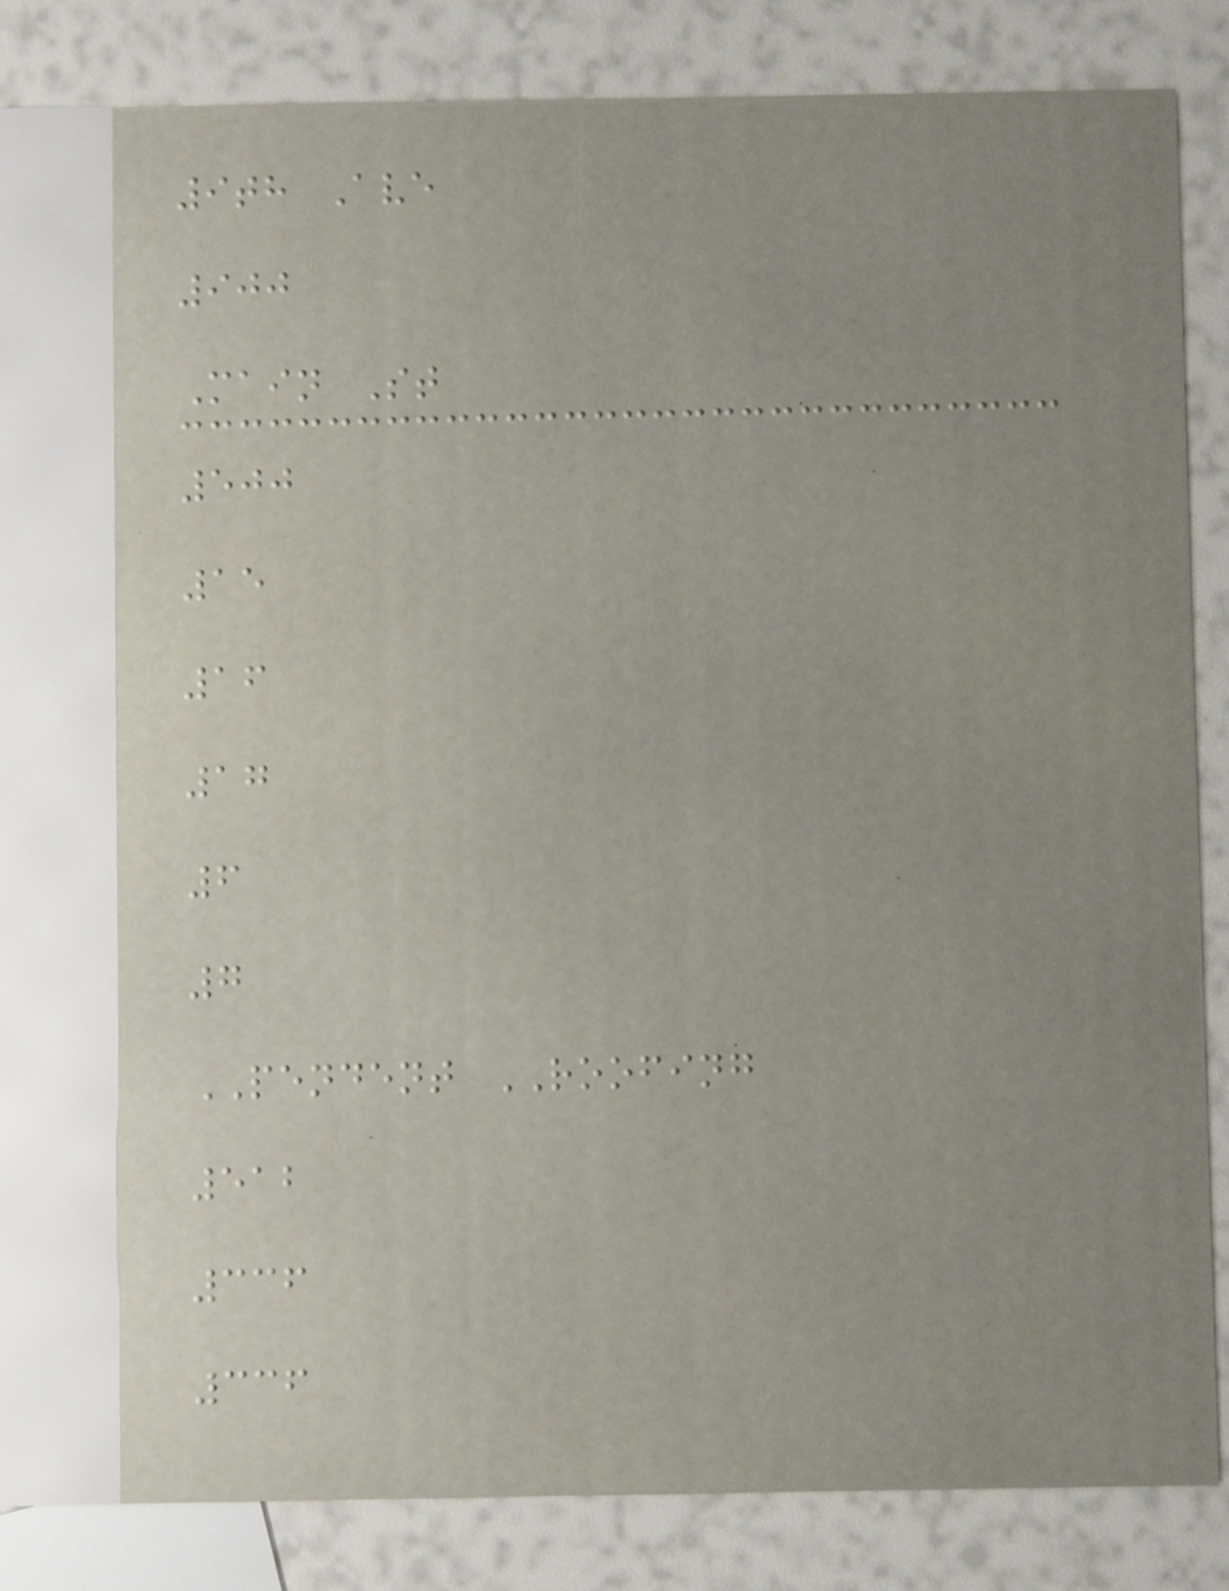9th Ave
900
Main St
500
15
16
17
6
7
PENDENT ROOFING
512
336
336
